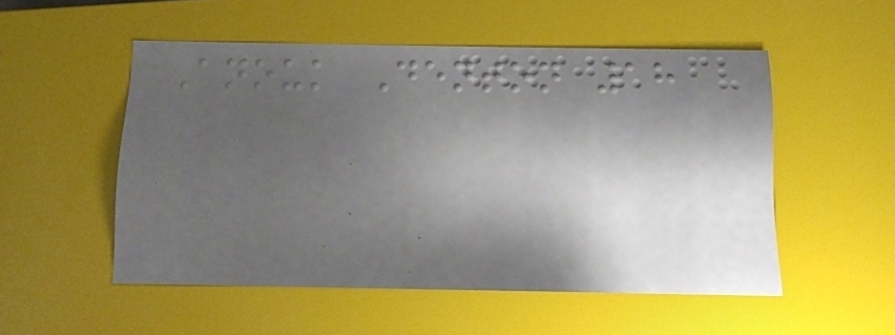Anouk Denton 18
